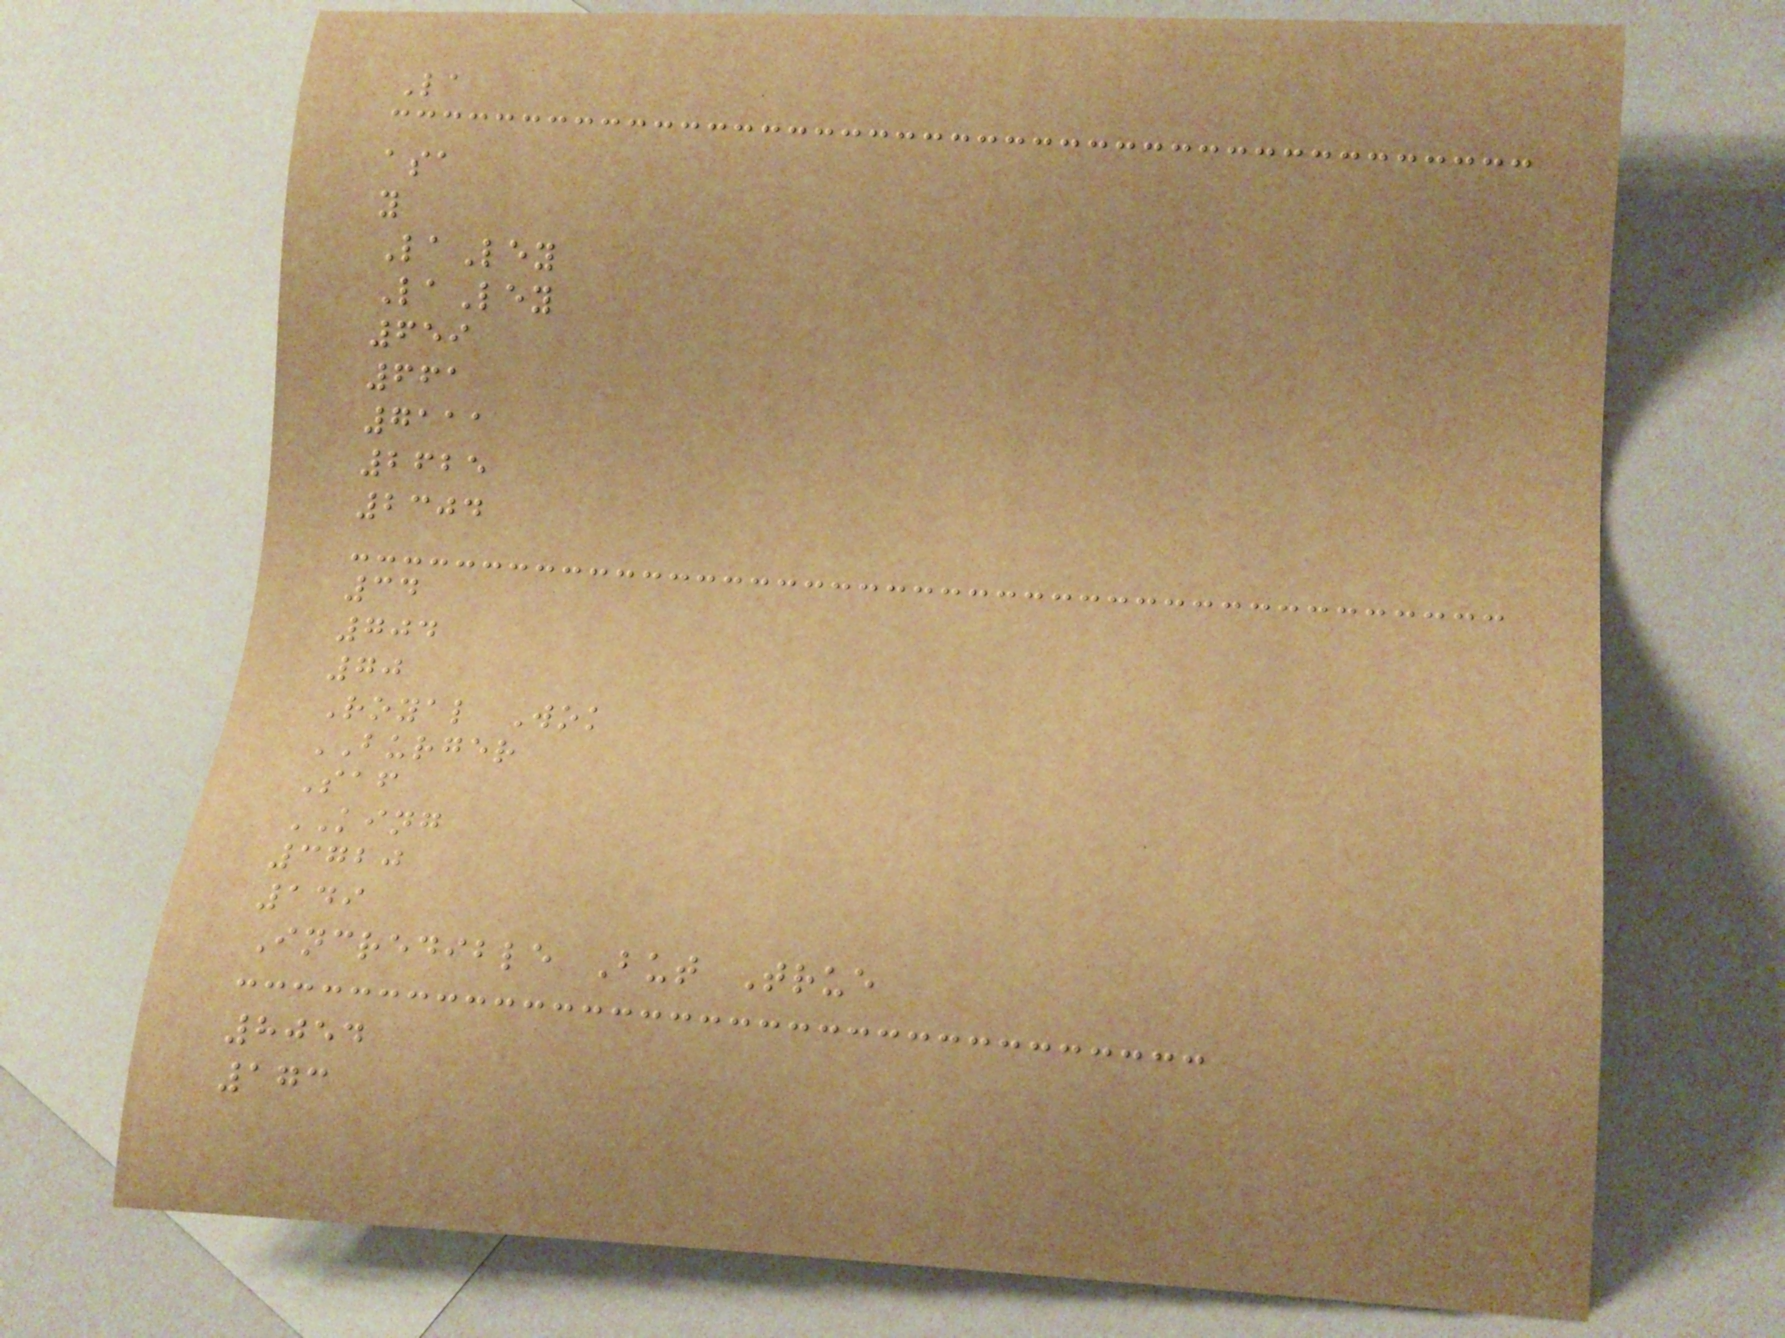La
asa
y
LaLey
LaLey
659
661
7111
2625
2304
34
704
70
Royal Wok
BURGER
Saf
KING
3720
149
Incredible But True
8054
173
